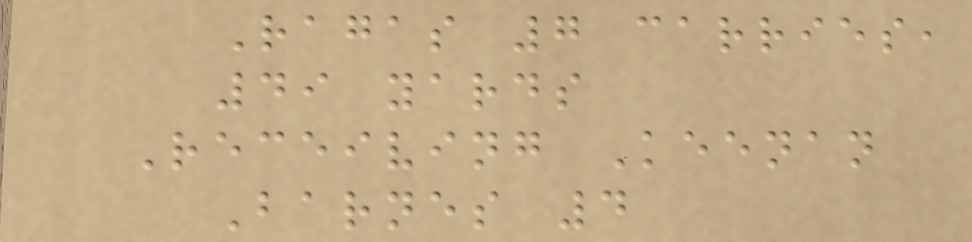Ragas 7 carries,
49 yards
Receiving Keenan
Barnes 4
